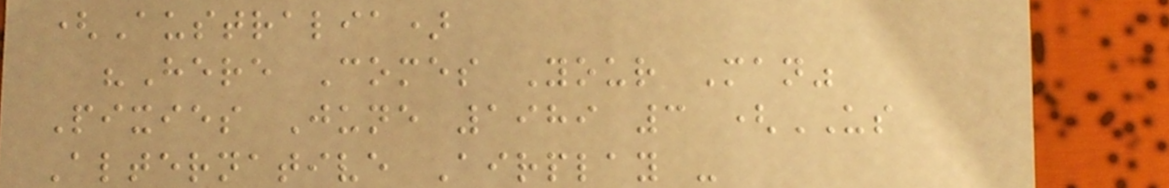(Australia)
"Here Comes Your Man"
Pixies June 1989 3 (US
Alternative Airplay -
